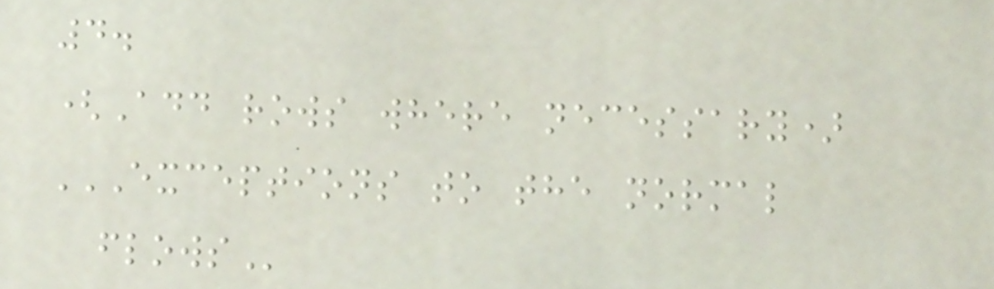4.
(Add rows where necessary)
EXCEPTIONS TO THE NORMAL
FLOWS
